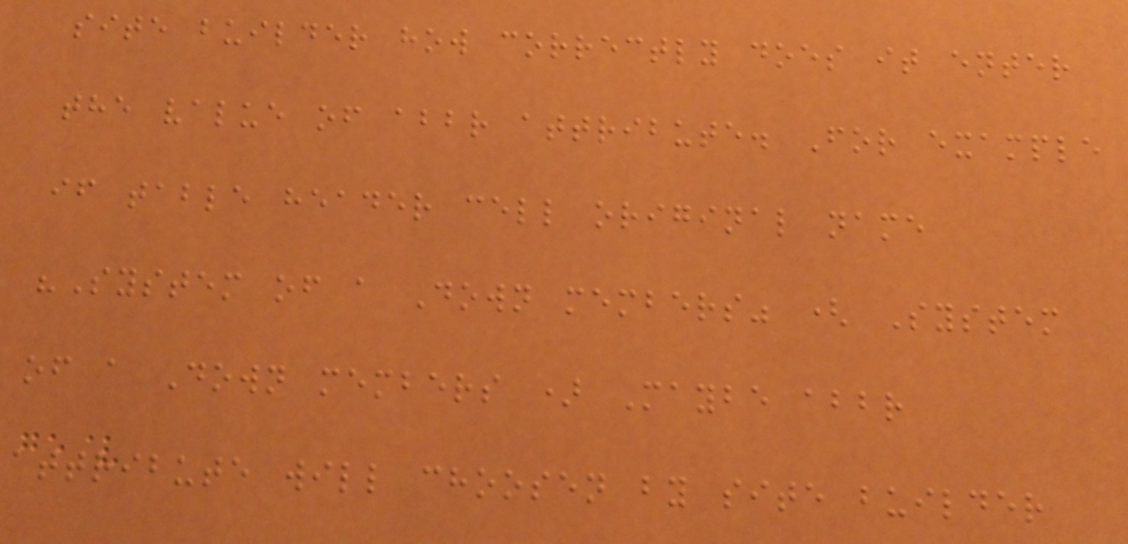site builder how correctly does it enter
the value of abbr attribute. For example
if table header cell original name
"System of a Down members" ( System
of a Down members ) Maybe abbr
attribute will choosen by site builder
